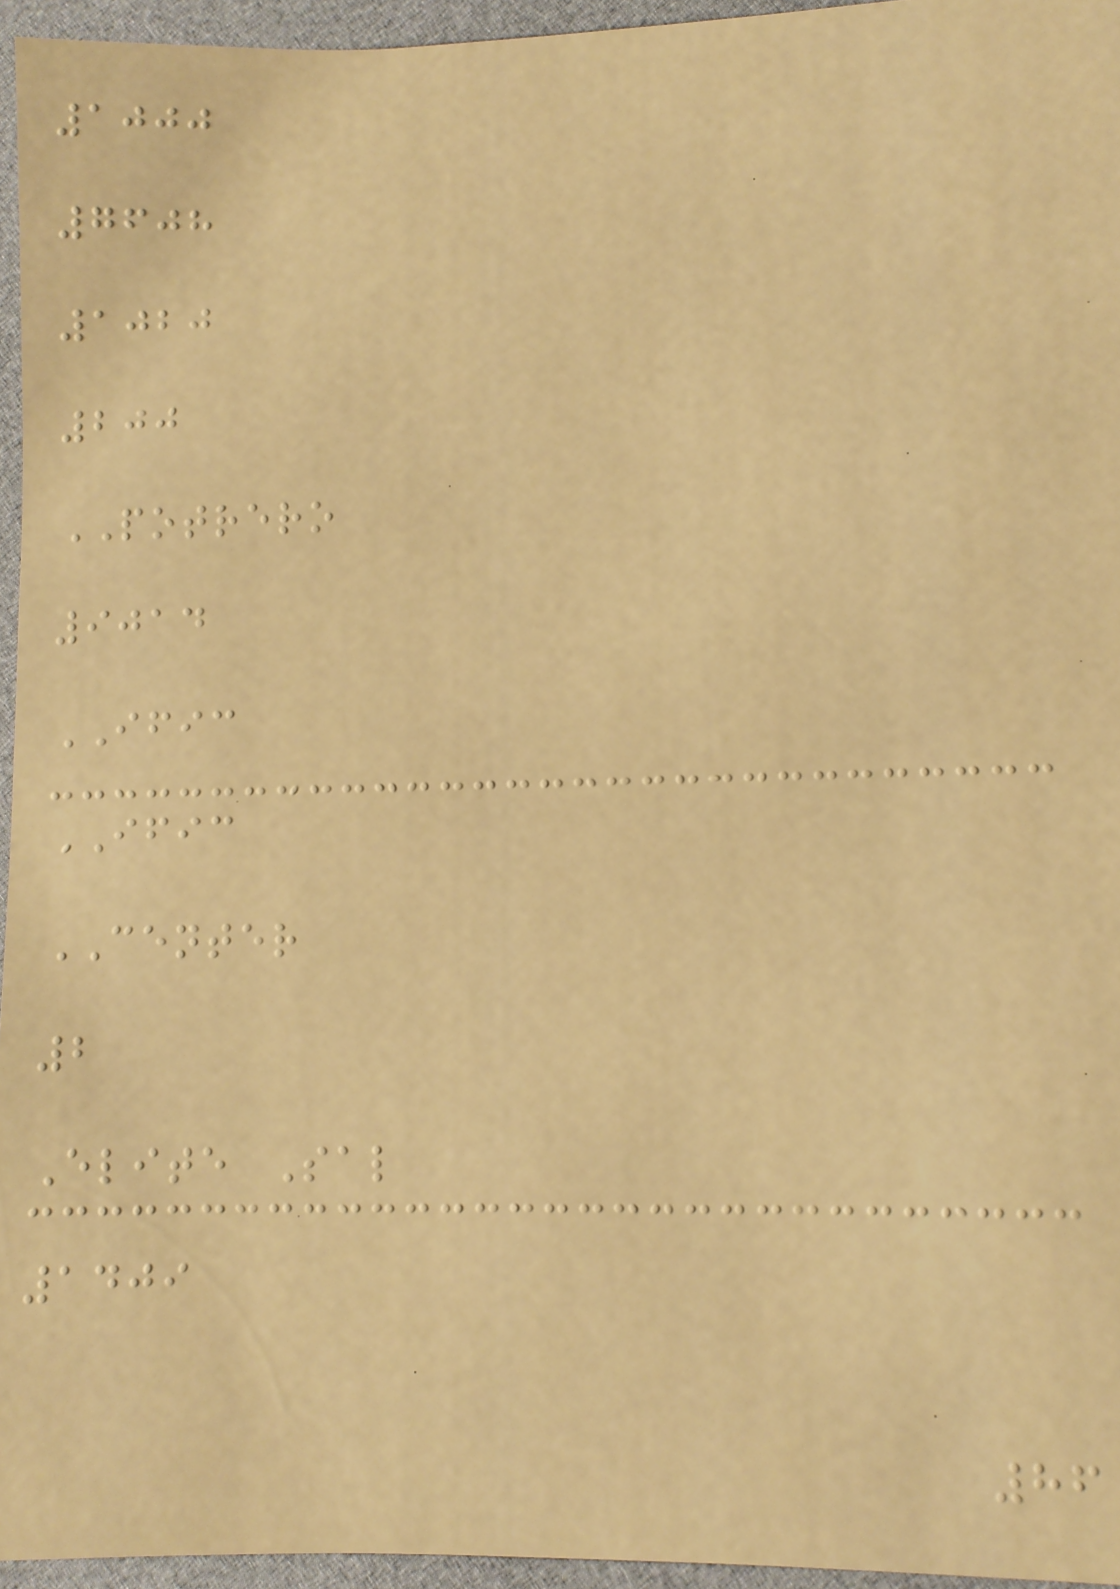1000
7608
1020
200
POTRERO
9014
IFIC
IFIC
CENTER
2
Elite Sal
1409
86
